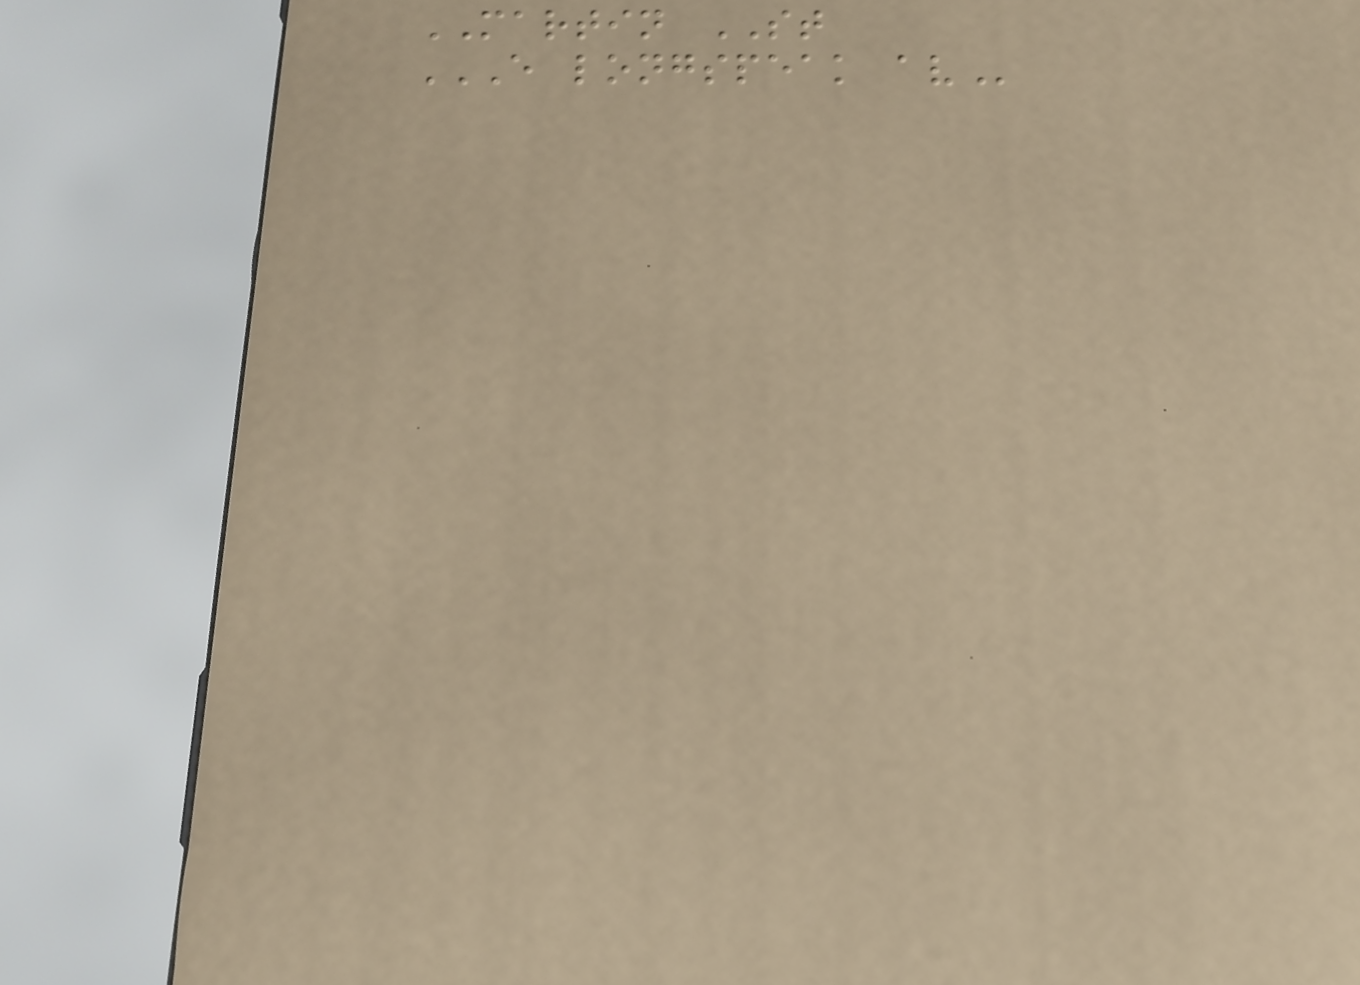MARTIN ST
E LONGSPEAK AV
